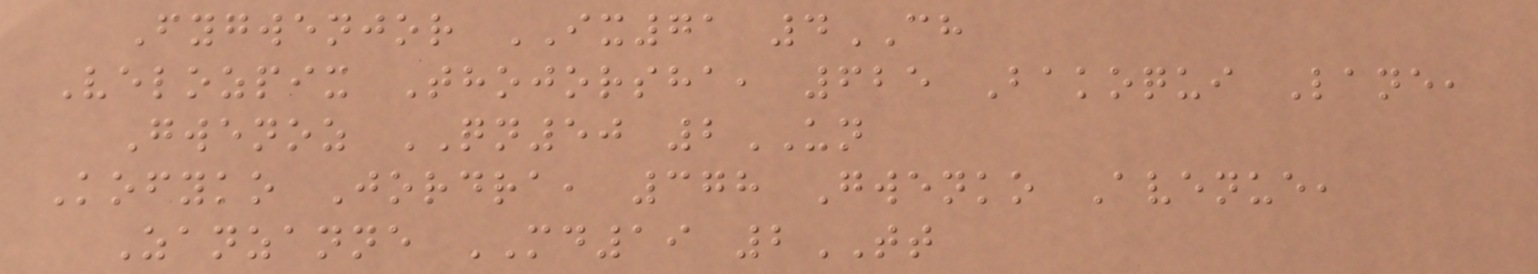Fygwenjor IX71 4CH
Velozpix Thojorsha, 625 Bakoqui Lane,
Gwenoz QN50 2UN
Kofyko Jordra, 378 Gwenko Avenue,
Zanzanne MD19 2TT
